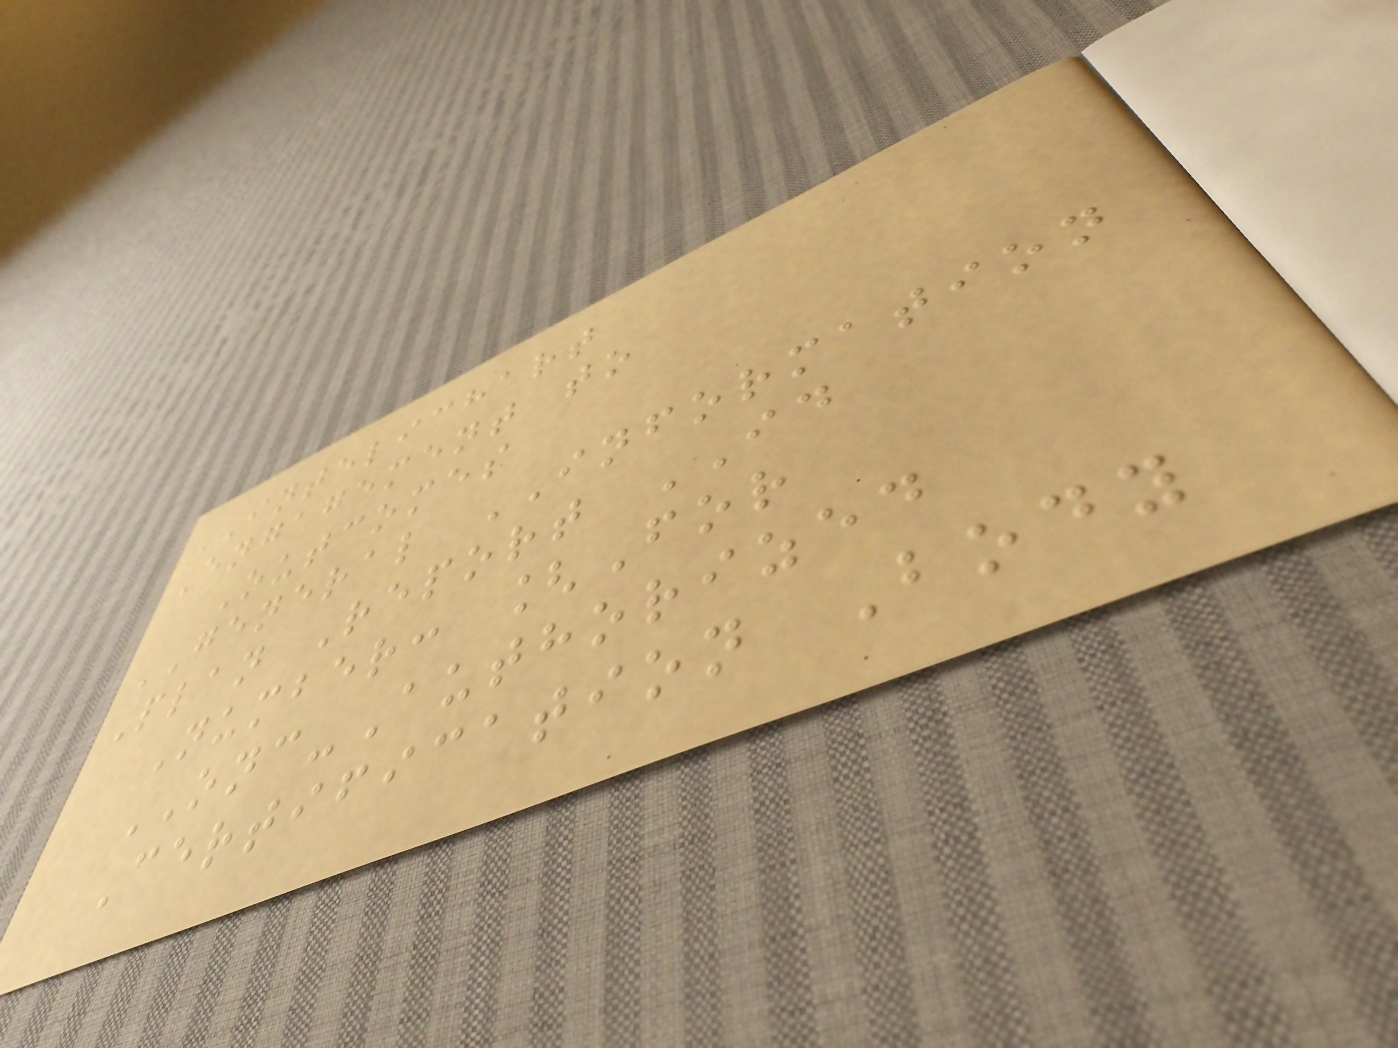INTELICHART
Engagement to
Outcomes
GENERAL INFORMATION
Plan Report ID
Number: [For
ONC-Authorized
Certification Body
